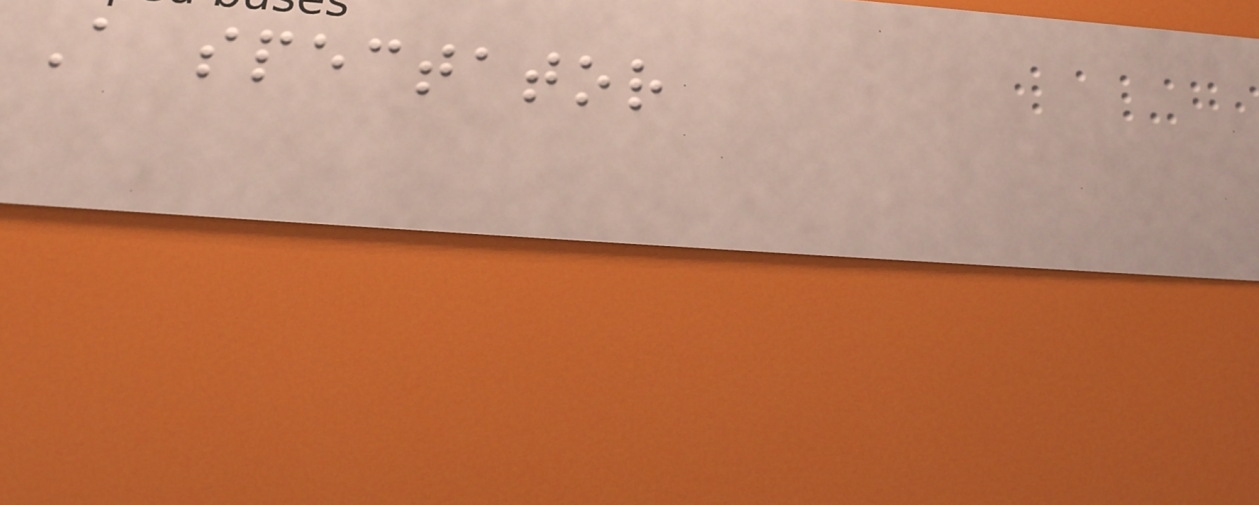A spectator
